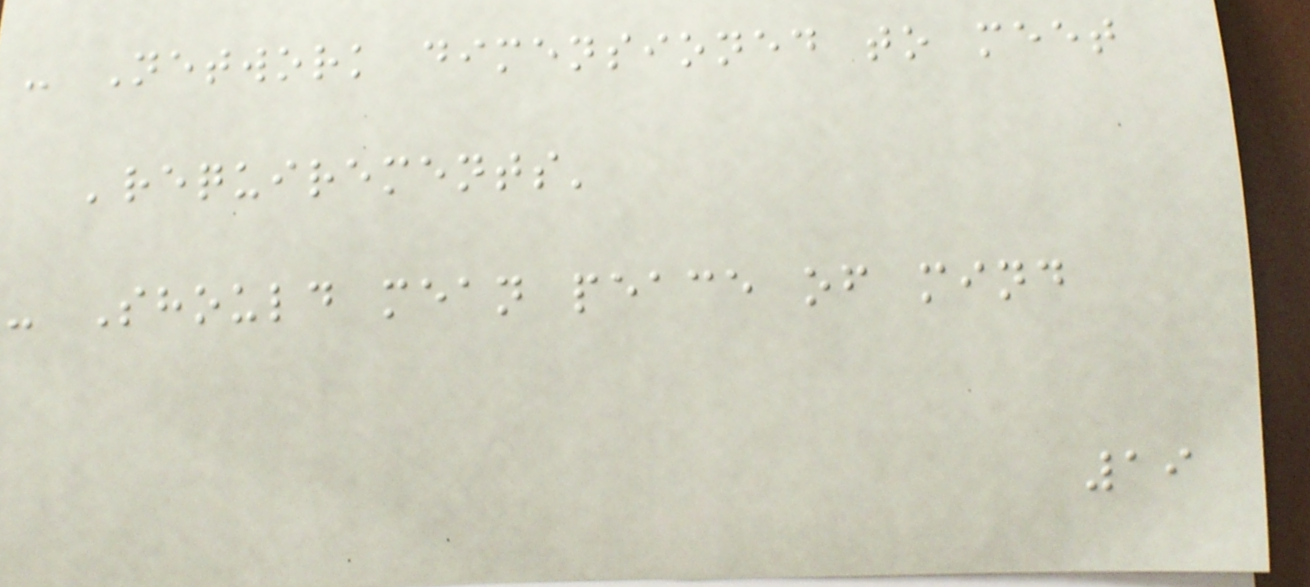- Network dimensioned to meet
'requirements'
- Should mean peace of mind
19
